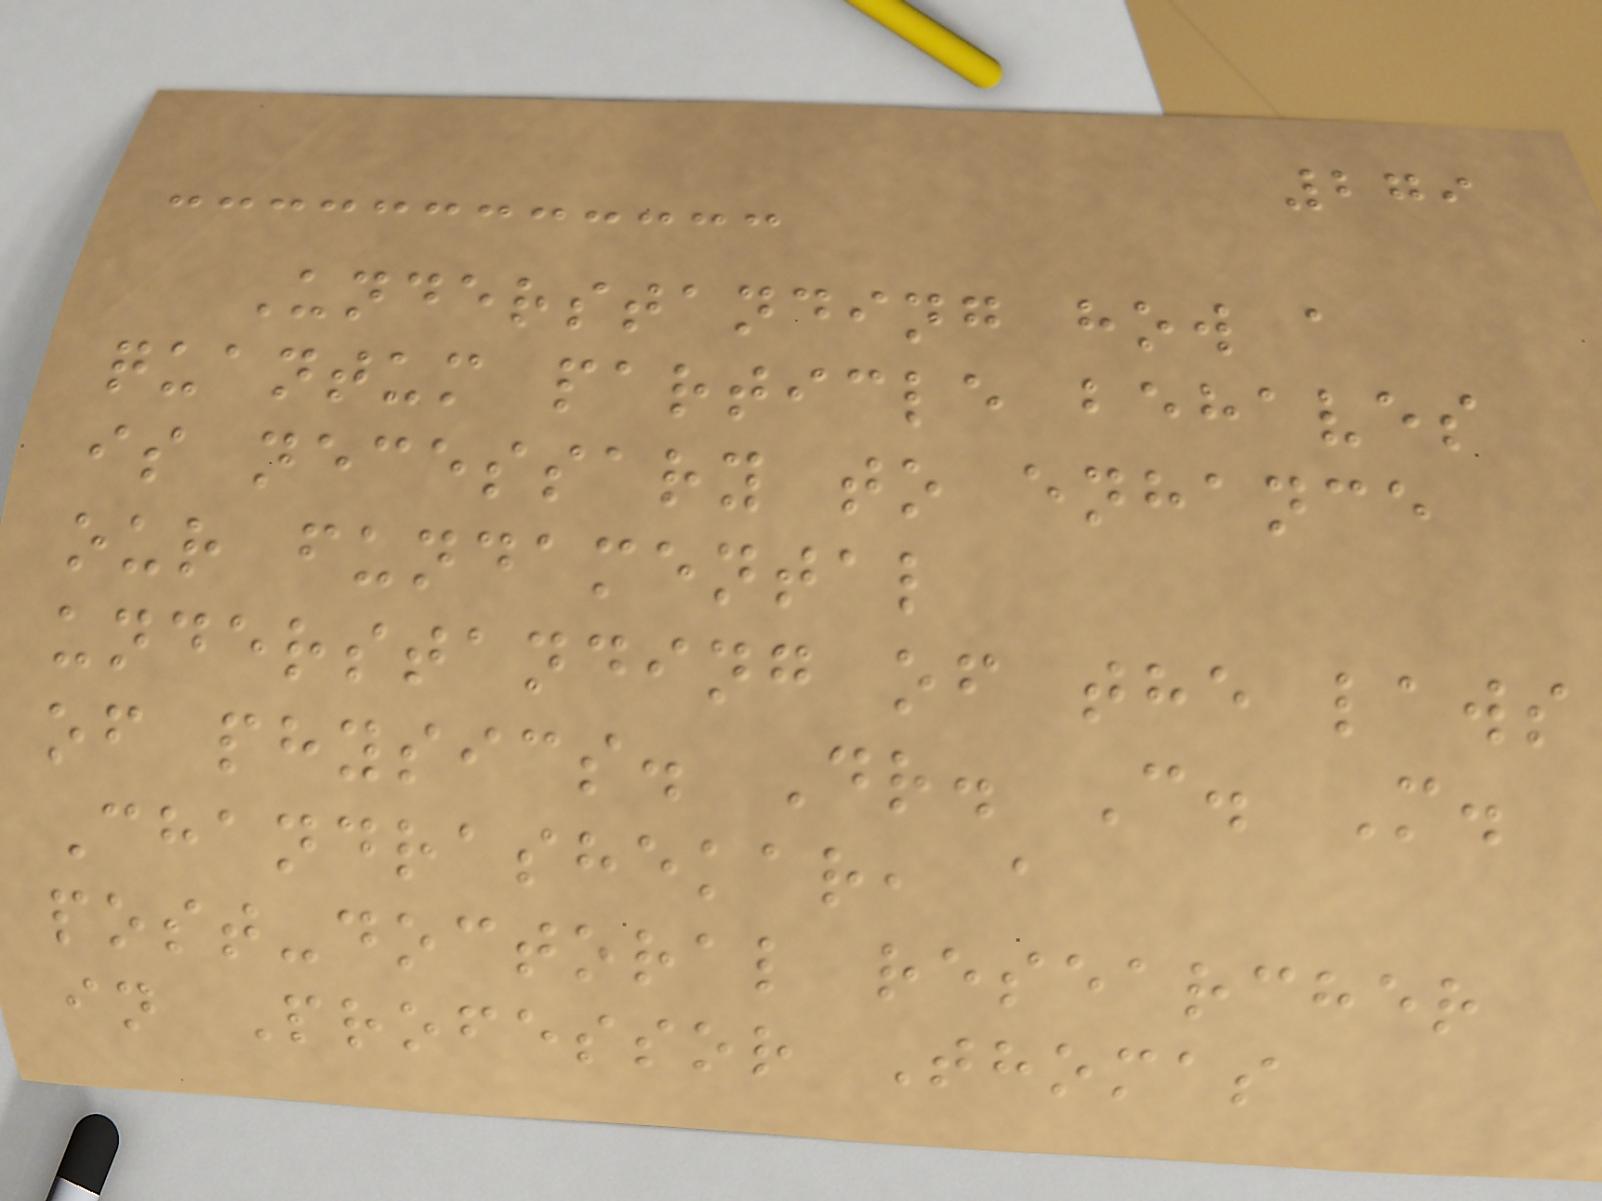279
Understanding how a
quantum particle behaves
is necessary to enhance
our fundamental
understanding of the laws
of physics. Dr. C. M.
Chandrashekar, a
post-doctoral researcher
in Professor Thomas
